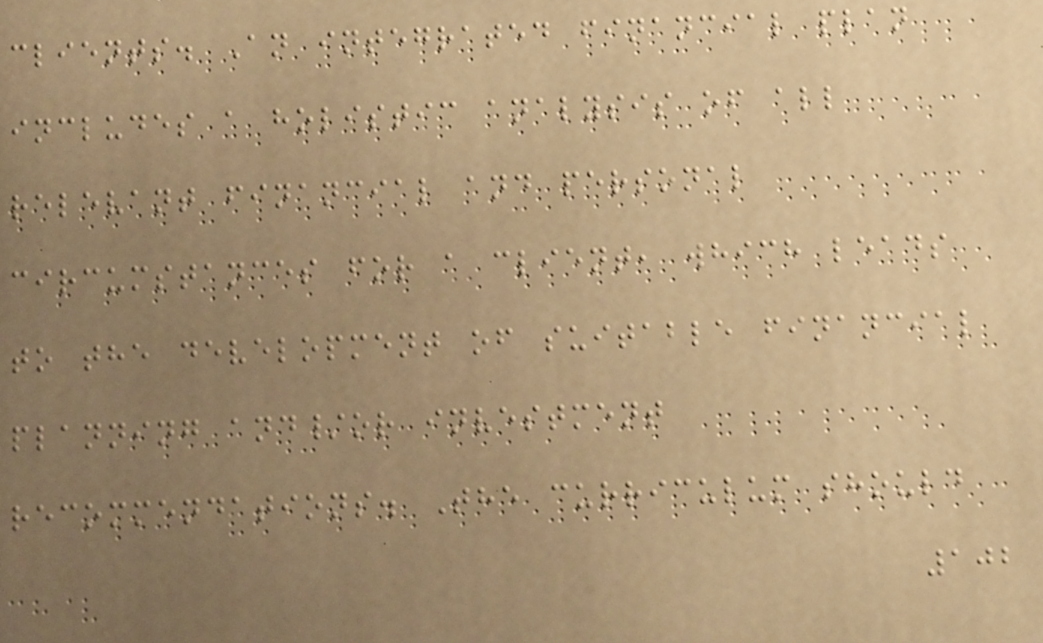clients. An integrated financial plan
includes a holistic analysis of all
relevant financial and personal
circumstances for a client, which leads
to the development of suitable financial
planning and/or investment
recommendations. The curriculum should
102
